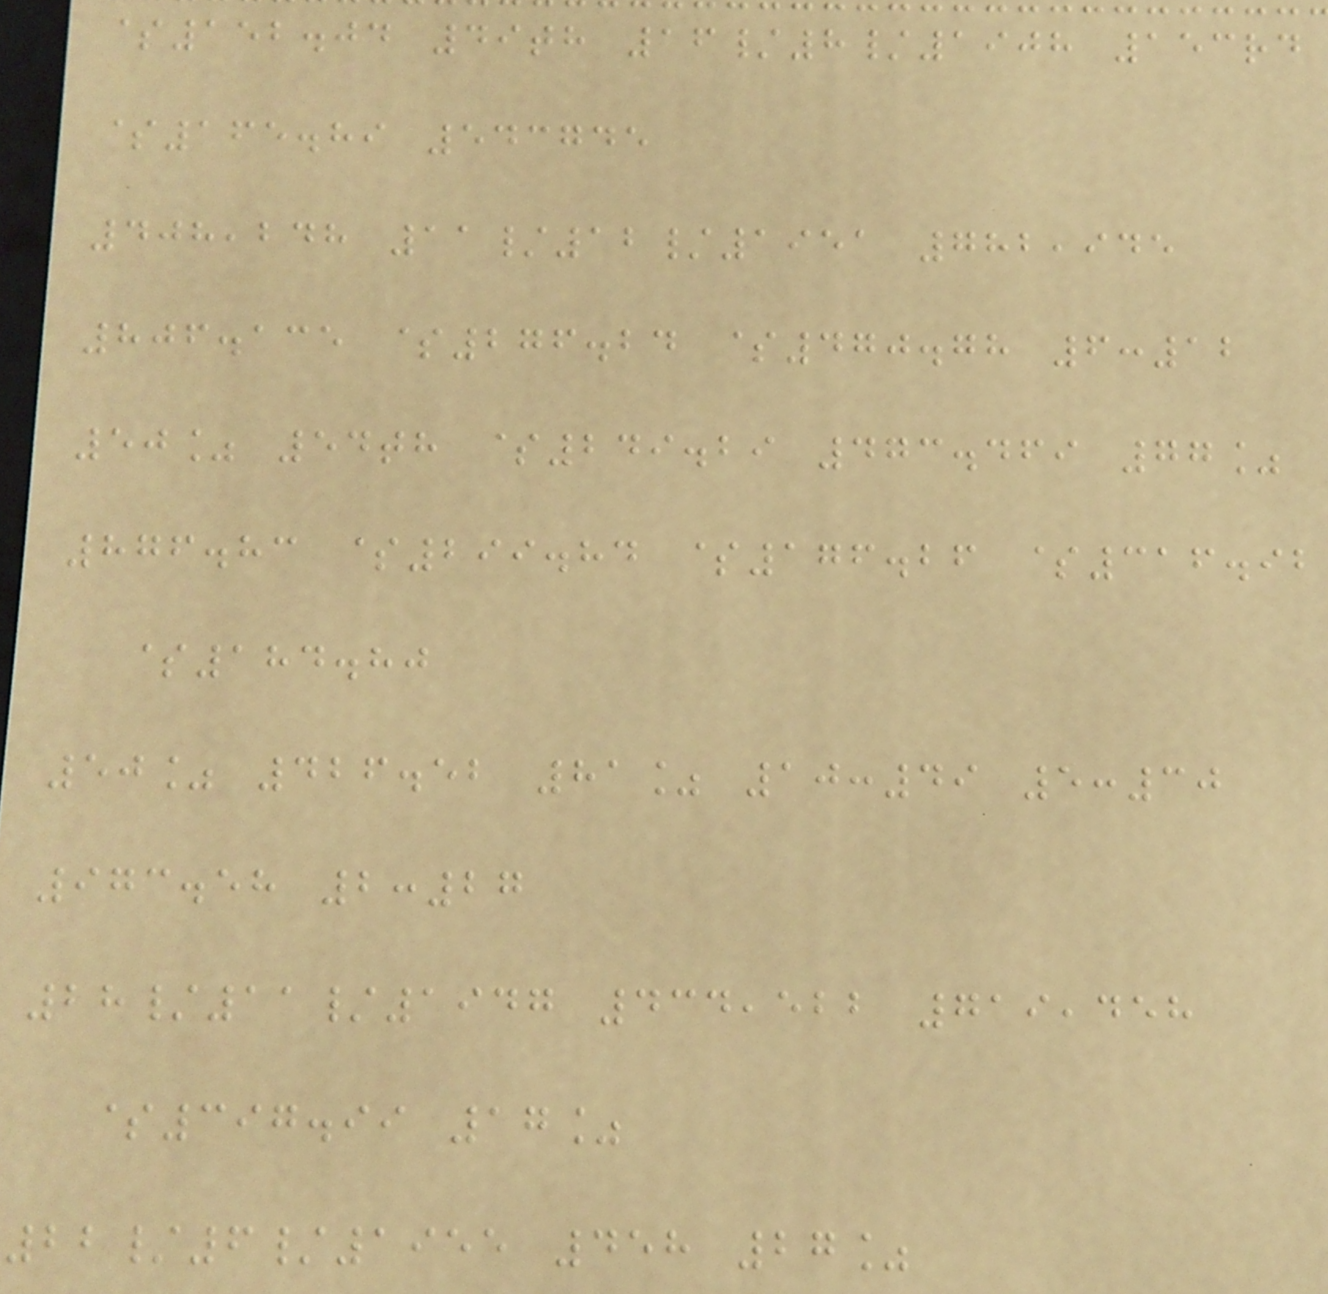$152.04 49th 16/8/1908 153rd
$165.89 543745
408,248 11/12/1951 782,945
806.135 $276.24 $470.78 6:12
50% 54th $249.29 473.469 77%
876.83 $299.84 $176.26 $316.92
$184.80
50% 426.52 81% 10:49 5:30
973.58 2:27
28/11/1947 434,522 719,458
$397.99 17%
22/6/1955 458 27%
